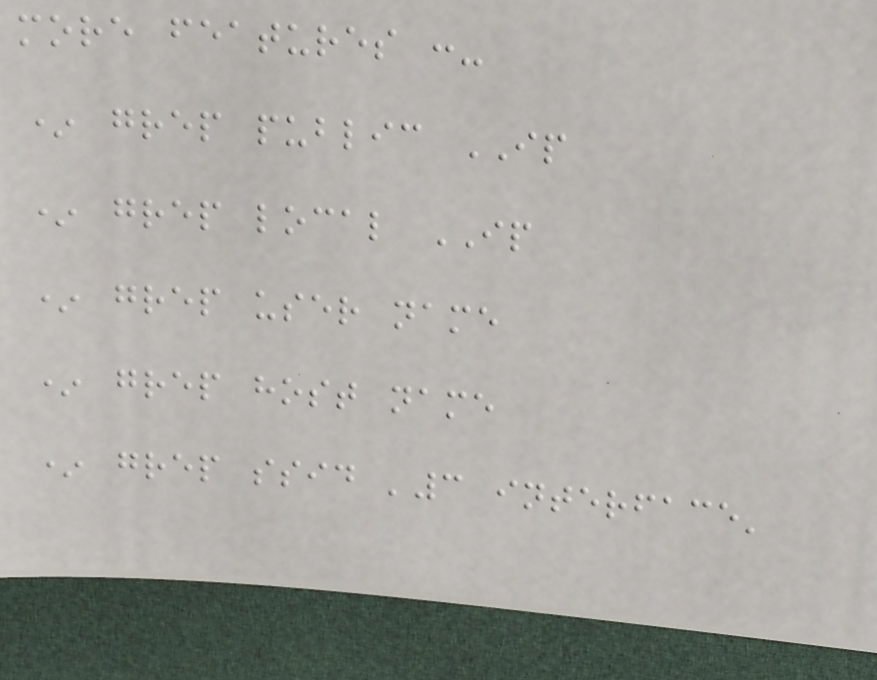more features :-
* grep public IP
* grep local IP
* grep user name
* grep host name
* grep ssid '3 interface'
